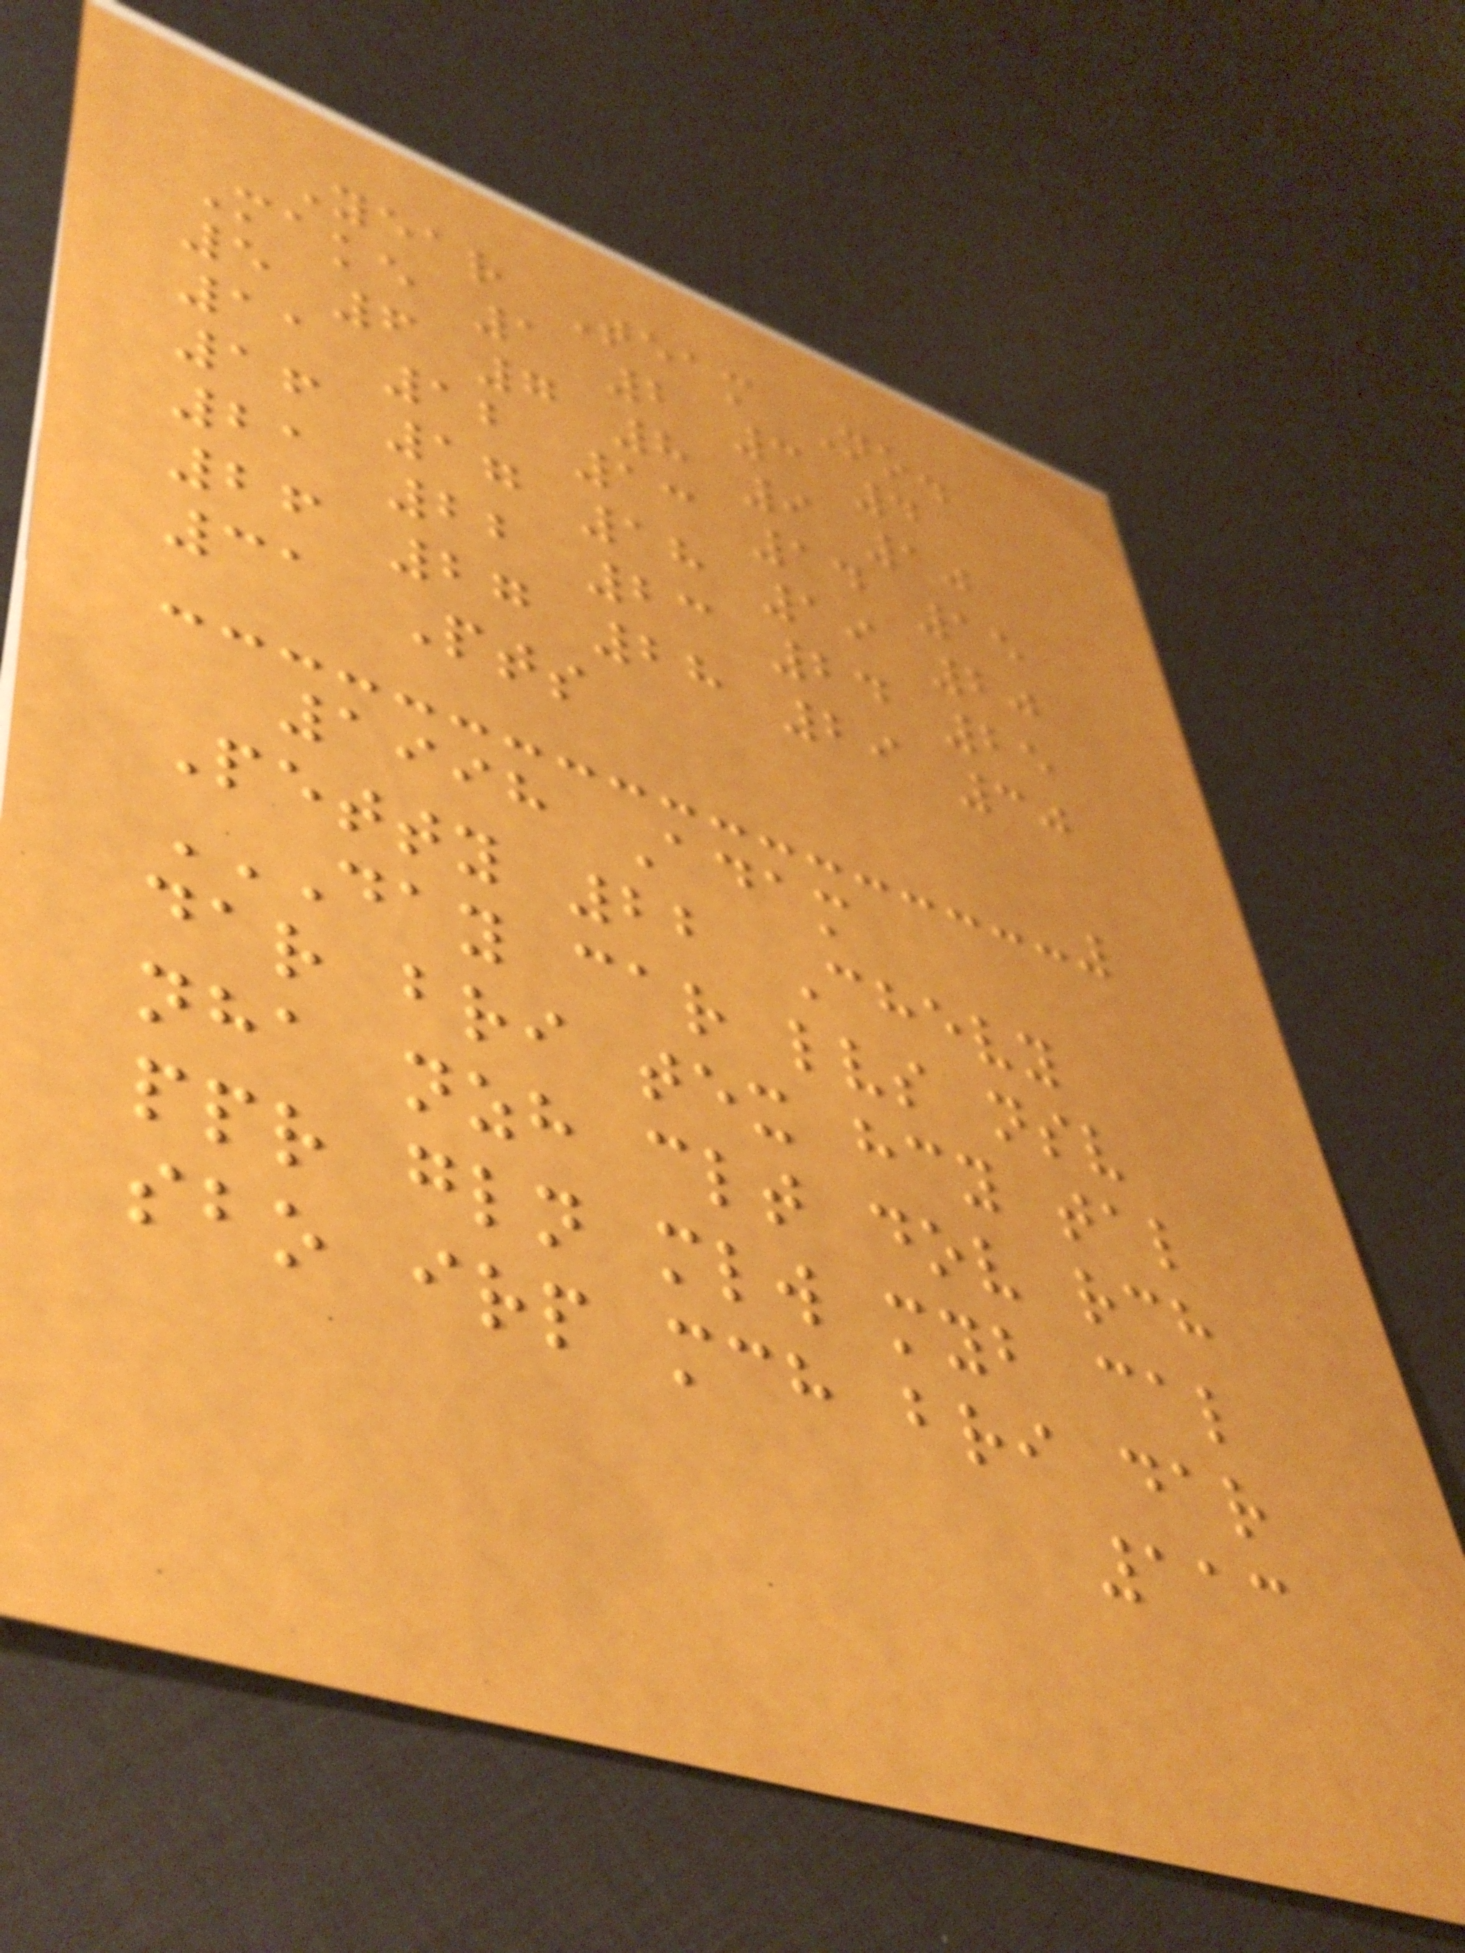Year Team No.
Make 1 2 3 4
5 6 7 8 9 10
11 12 13 14 15
16 17 18 19 20
21 22 23 24 25
26 27 28 29 30
31 Pts
1998 Adam
Petty 22 Chevy
DAY CAR LVS NSV
DAR BRI TEX HCY TAL
NHA NZH CLT DOV RCH
PPR GLN MLW MYB CAL
SBO IRP MCH BRI DAR
113
